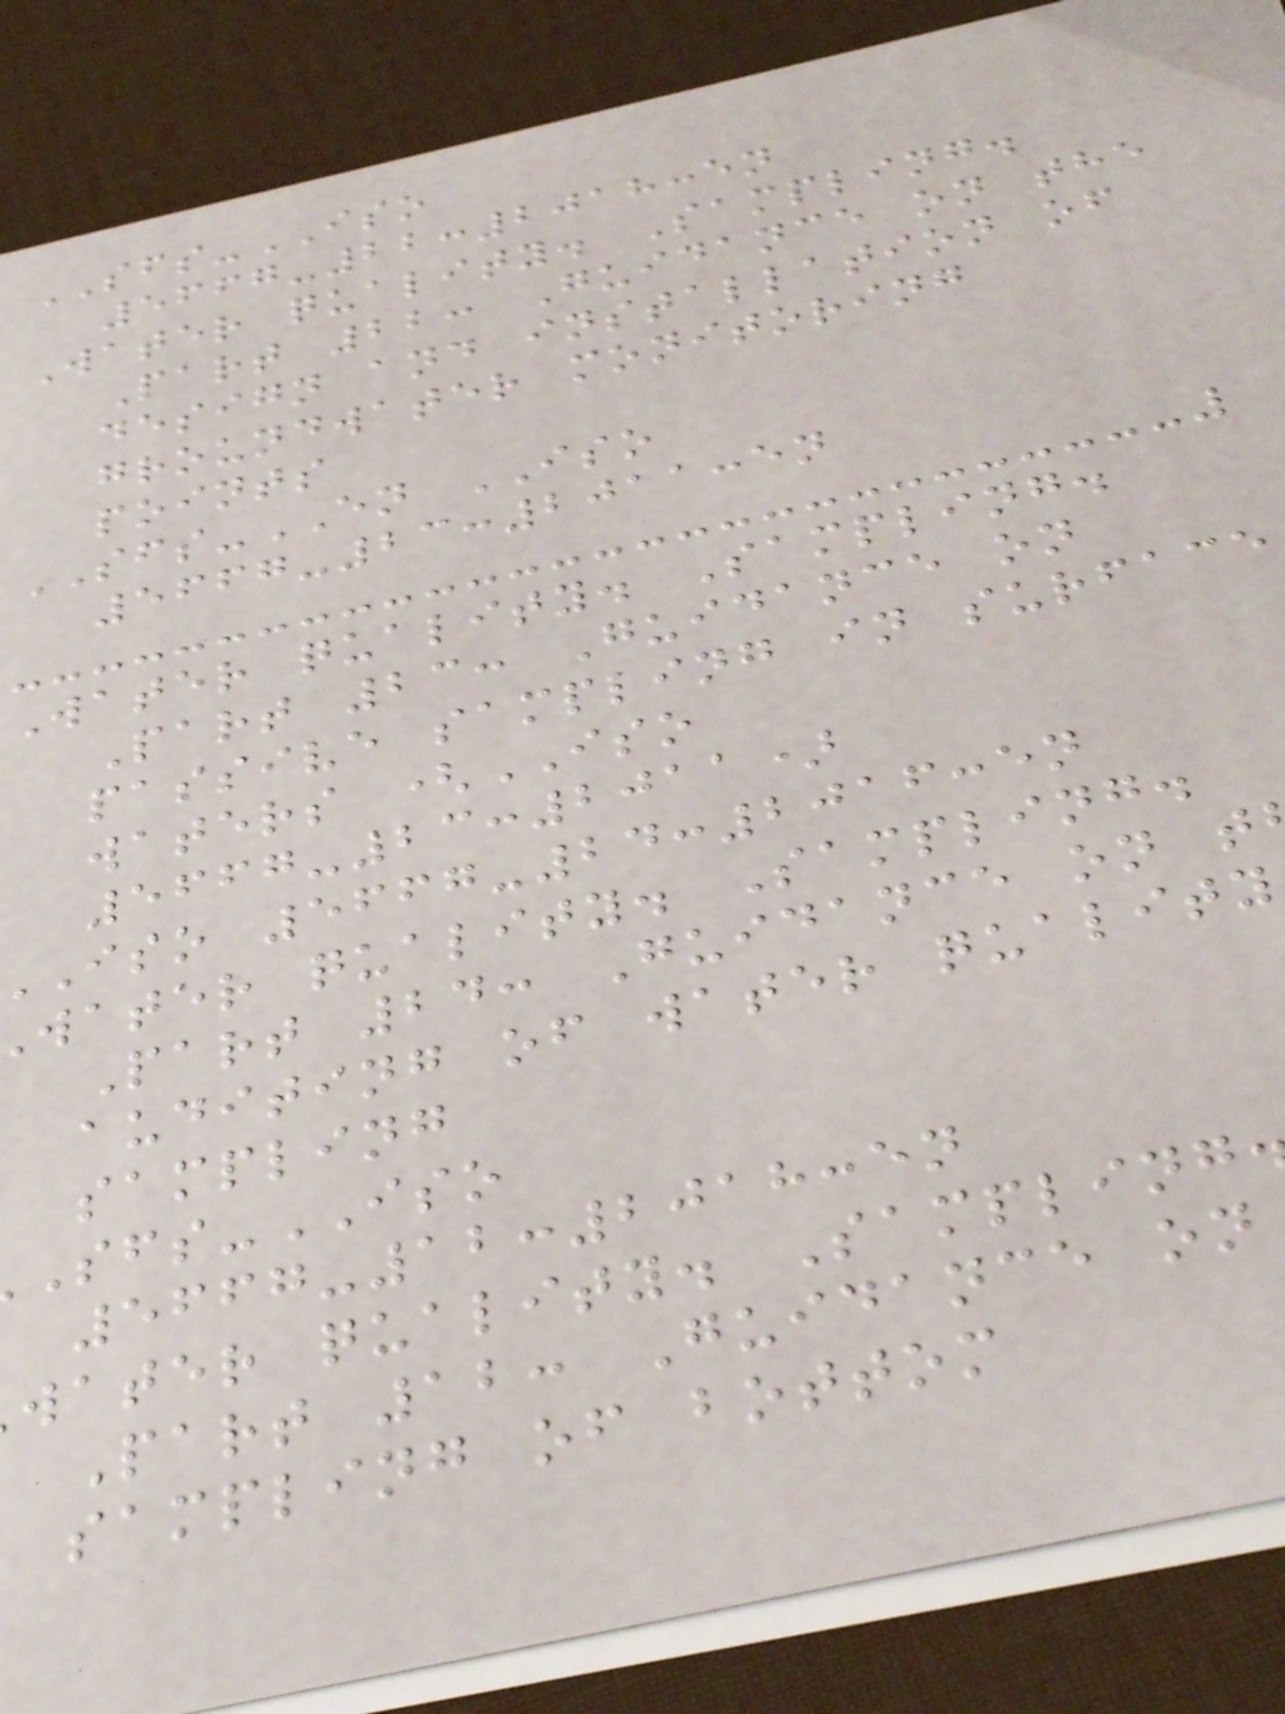SFS-ISO
5667-22:2018:en
Water quality. Sampling.
Part 22: Guidance on the
design and installation of
groundwater monitoring
points
SFS-EN ISO
5667-23:2011:en
Water quality. Sampling.
Part 23: Guidance on
passive sampling in surface
waters (ISO
5667-23:2011)
iso 5667-24:2016:en
water quality. Sampling.
Part 24: Guidance on t
auditing of water quality
sampling
-ISO
5667-12:2018:en
water quality. Sampling
Part 12: Guidance on
sampling of bottom
